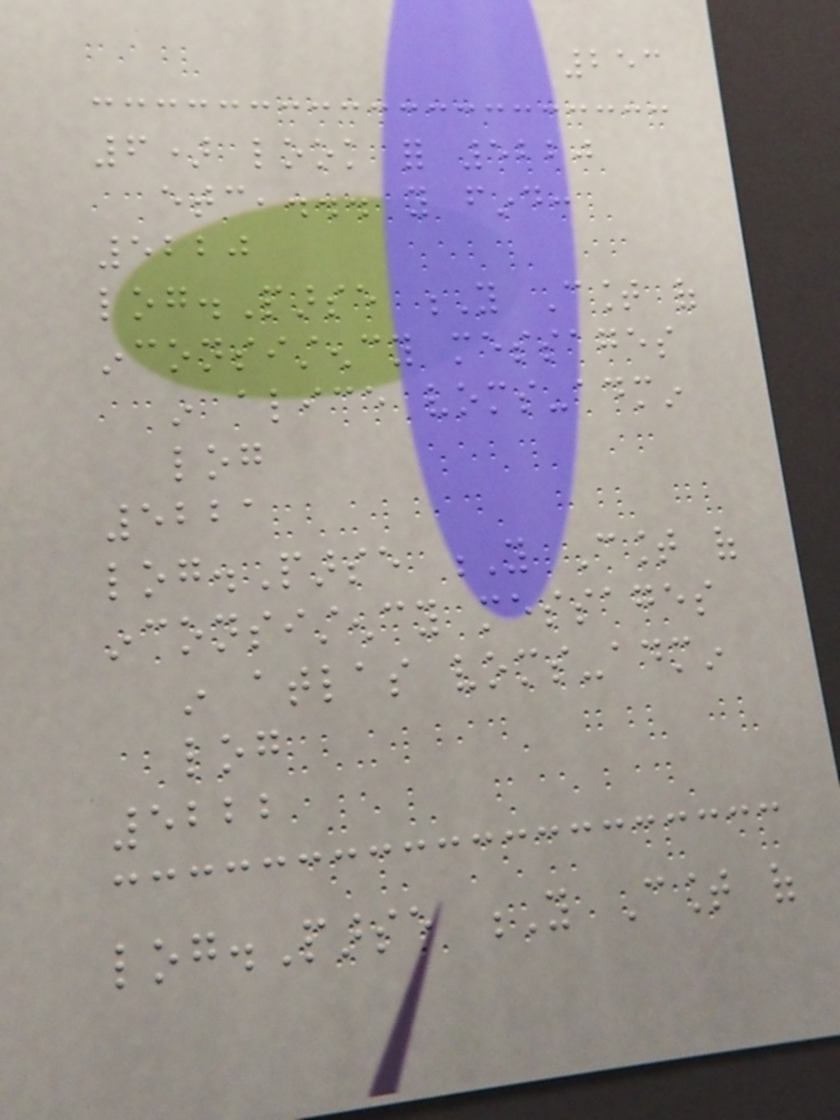253
6) look for 5220
etc,... you find:
5220
log.Parse Y Count of
inconsistency messages
in alice voms-admin
log
5221
log.Parse Y Count of
inconsistency messages
in atlas voms-admin
log
5222
log.Parse Y Count of
